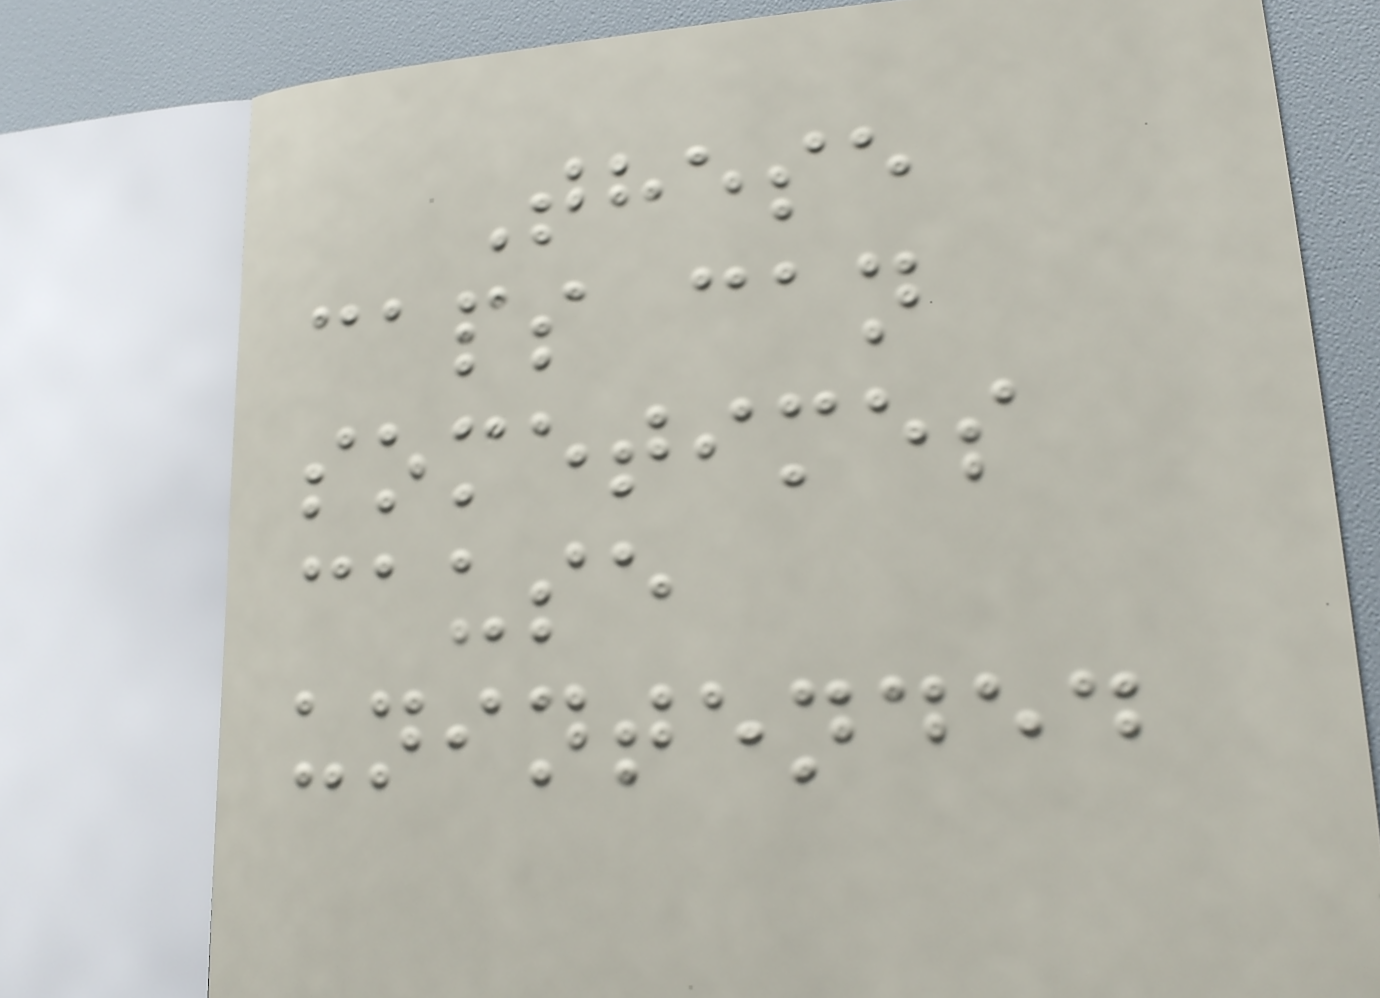These
caps can
sometimes
cause
unintended
